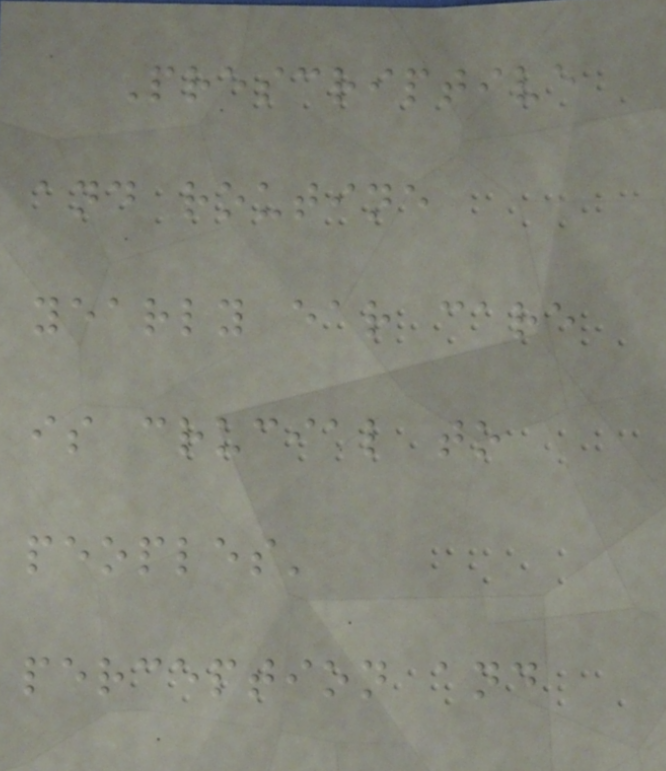Prescriptive
and routine
yearly ear care
is crucial to
peoples'
perception and
